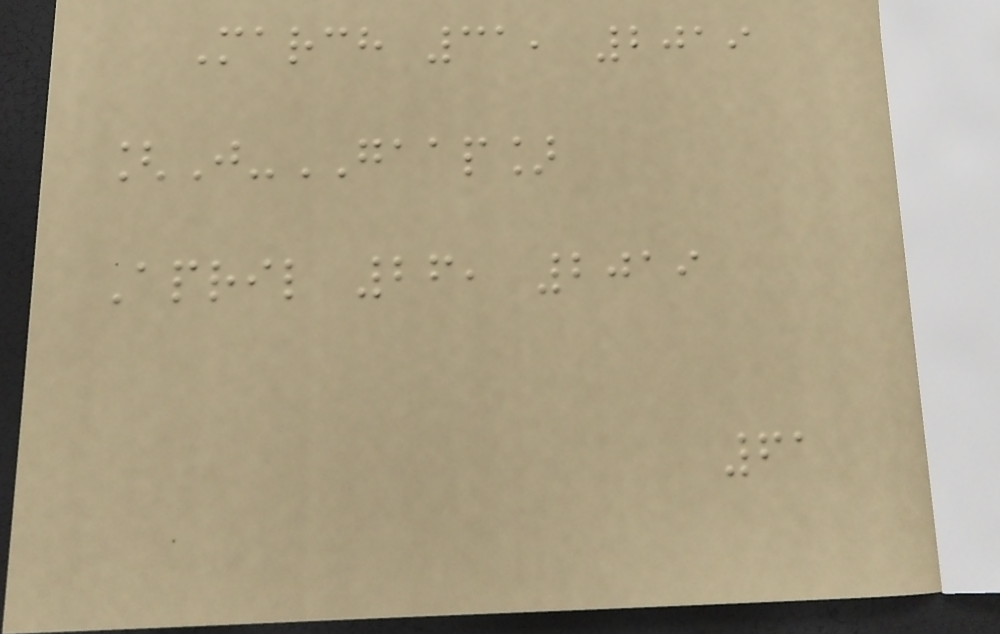March 31, 2019
[J-GAAP]
April 26, 2019
61
